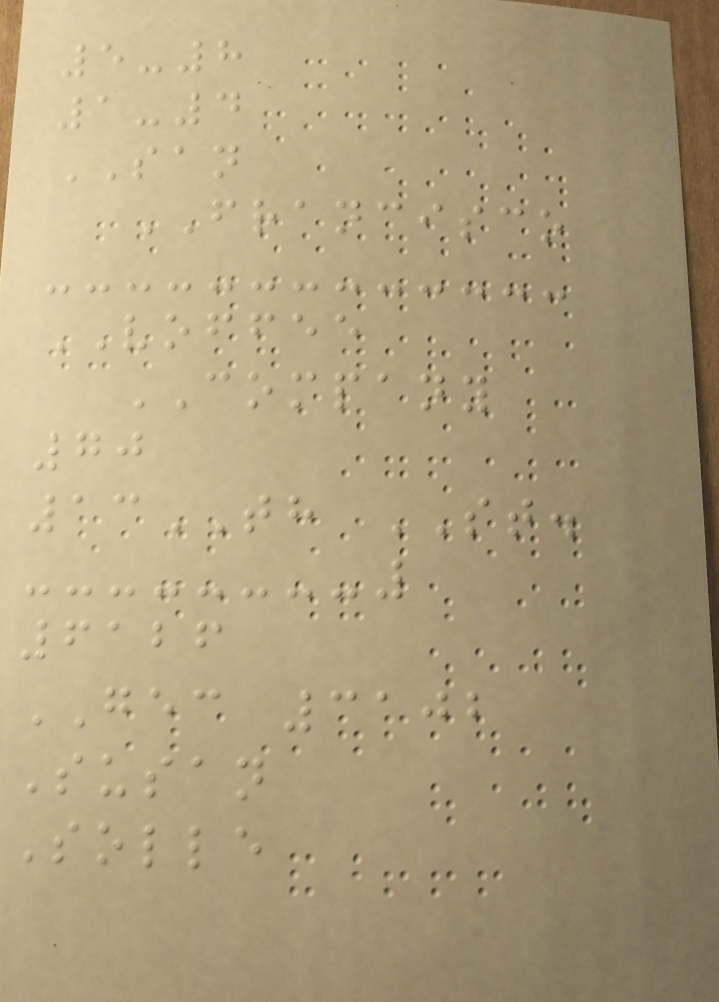5-8
1-4
SAN
FRANCISCO
VOFFEE
COMPANY
70
13TH ST.
6126
GEC 3102
Susan
Solle
